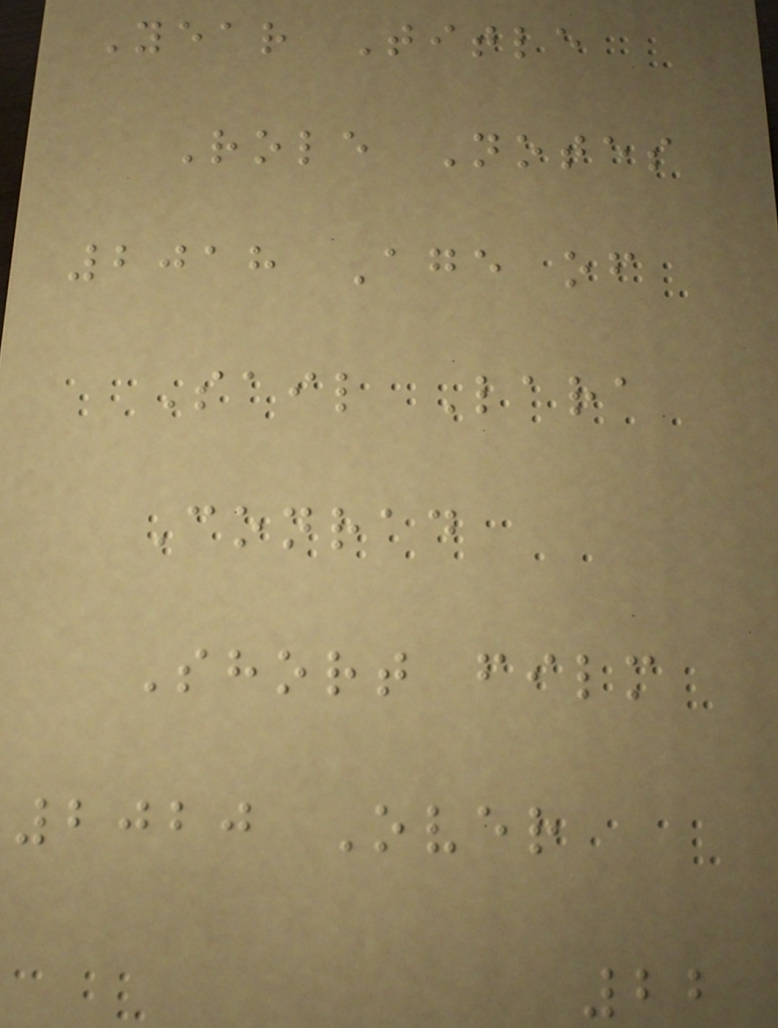Year Title
Role Notes
2018 Age of
Sail Lara
Conrad
Short film
2020 Over
22
